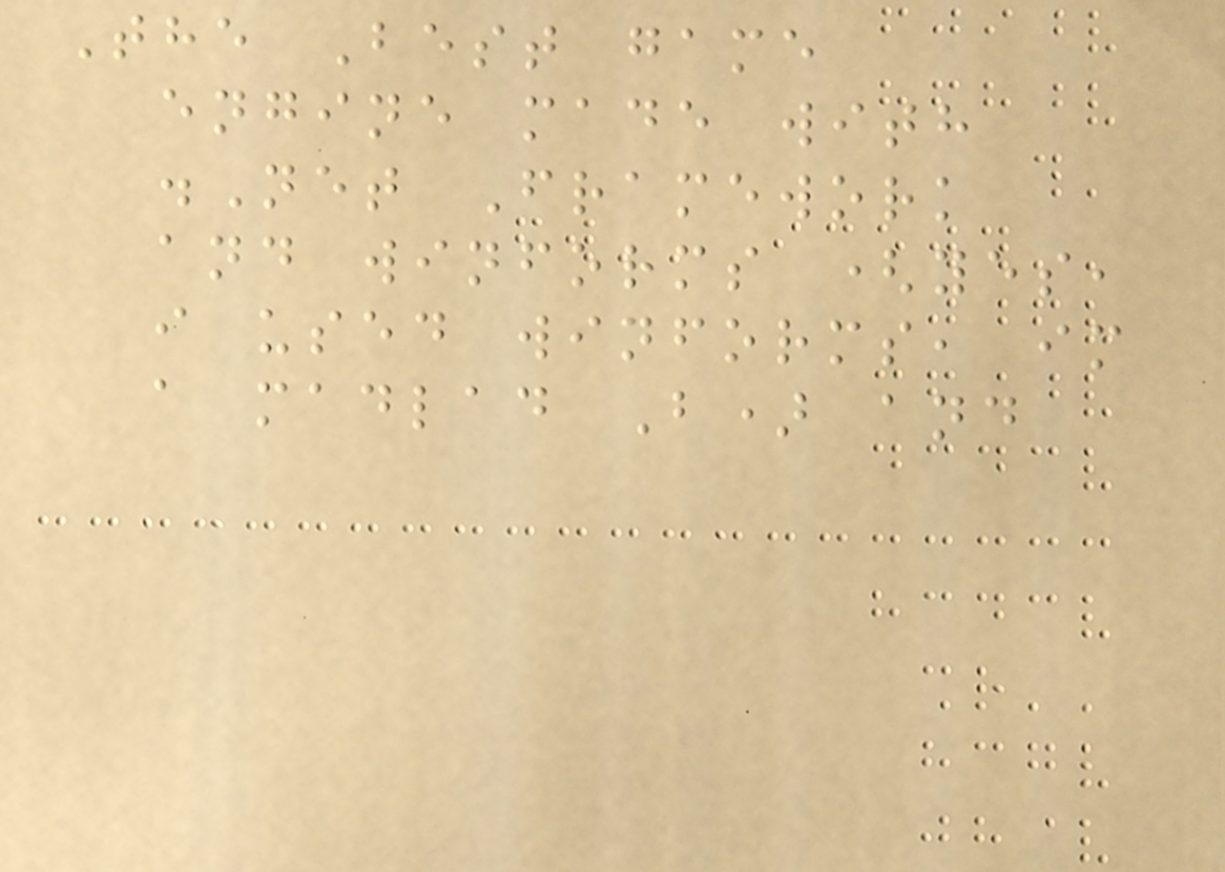The Best game
engine made with
.Net Framework
and winforms (yes,
i used winforms, im
a madlad B) and
